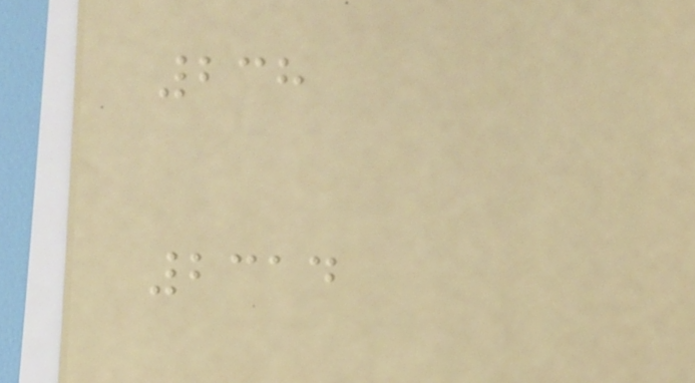238
2314
